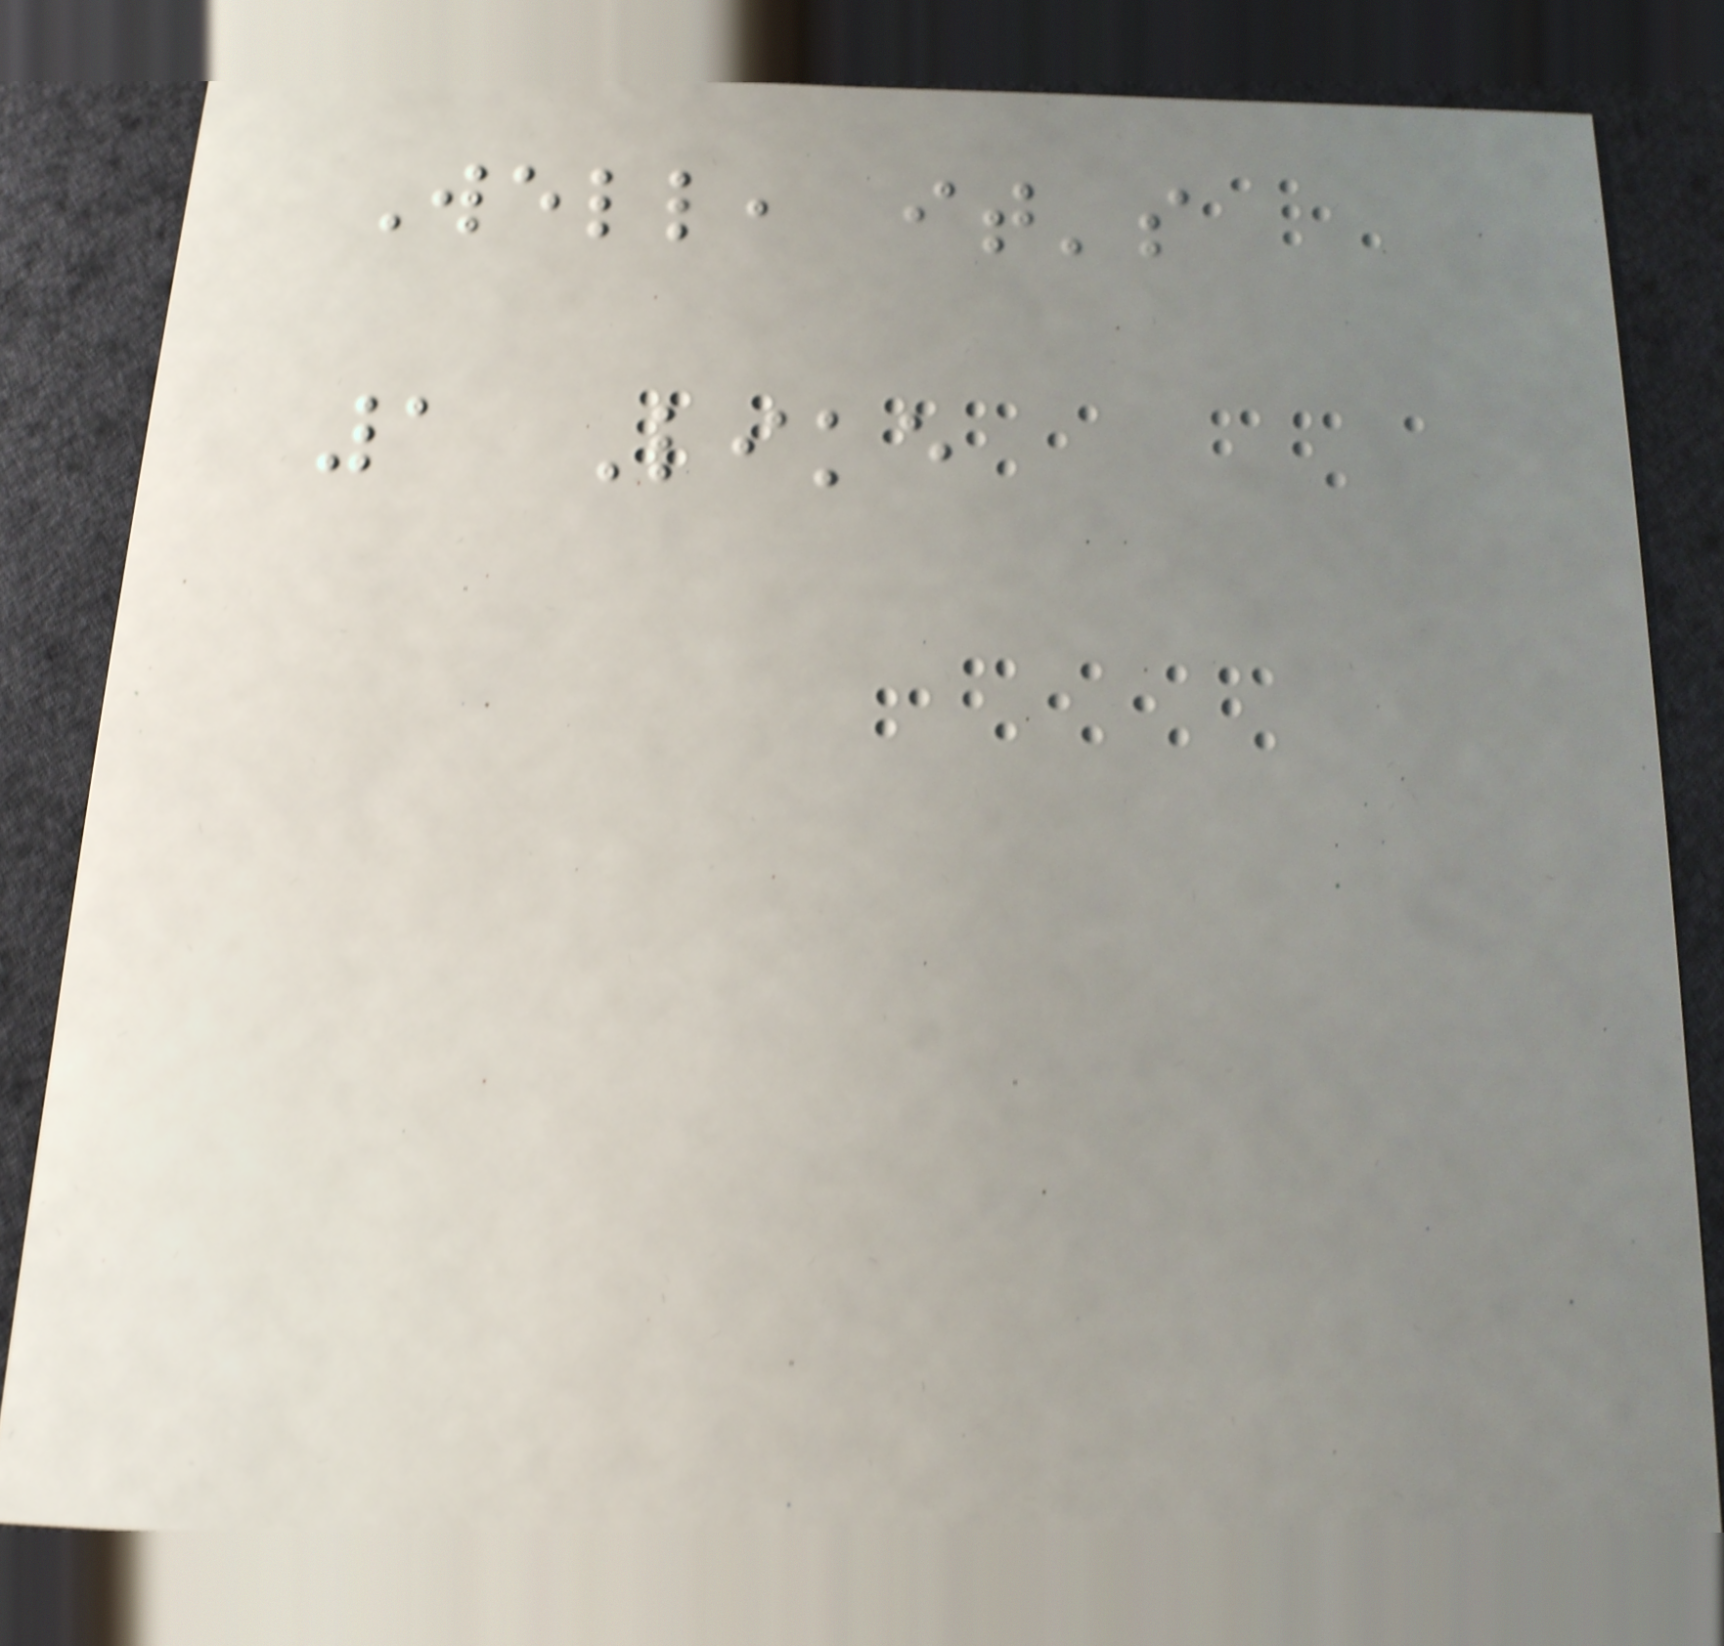Well, it's
1 Like
